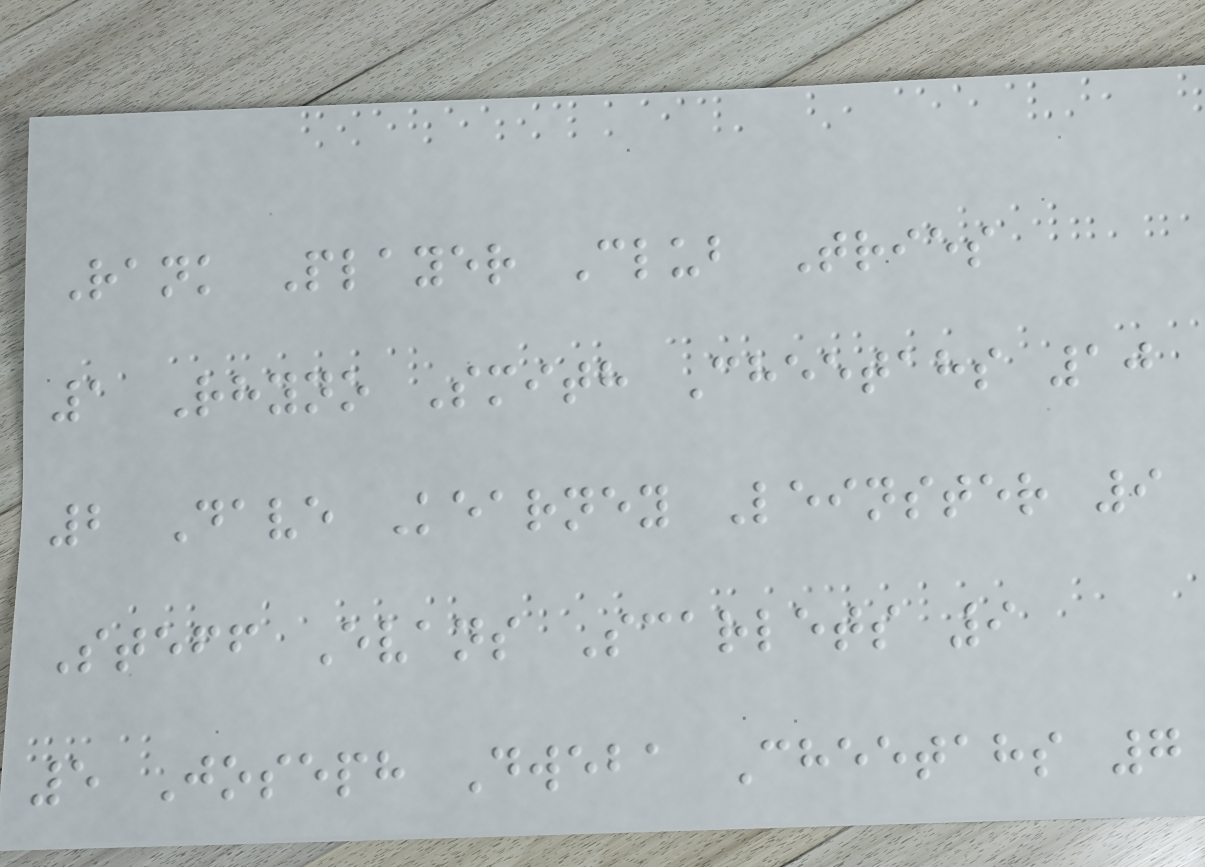Rank Player Club Tries
1 Rhyno Smith Cheetahs 10
2 Dave Kearney Leinster 9
Steff Evans Scarlets 9
5 Joseph Dweba Cheetahs 7
